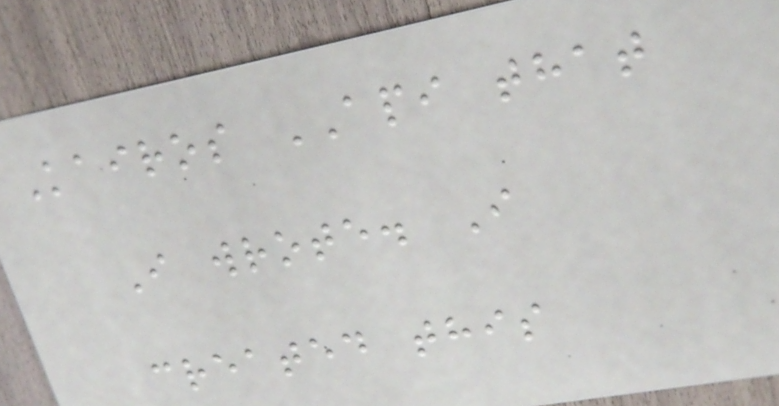Kairos API that
I wrote. I
created this
